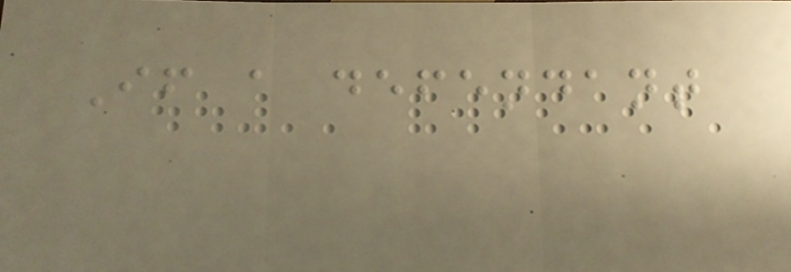If a defendant
